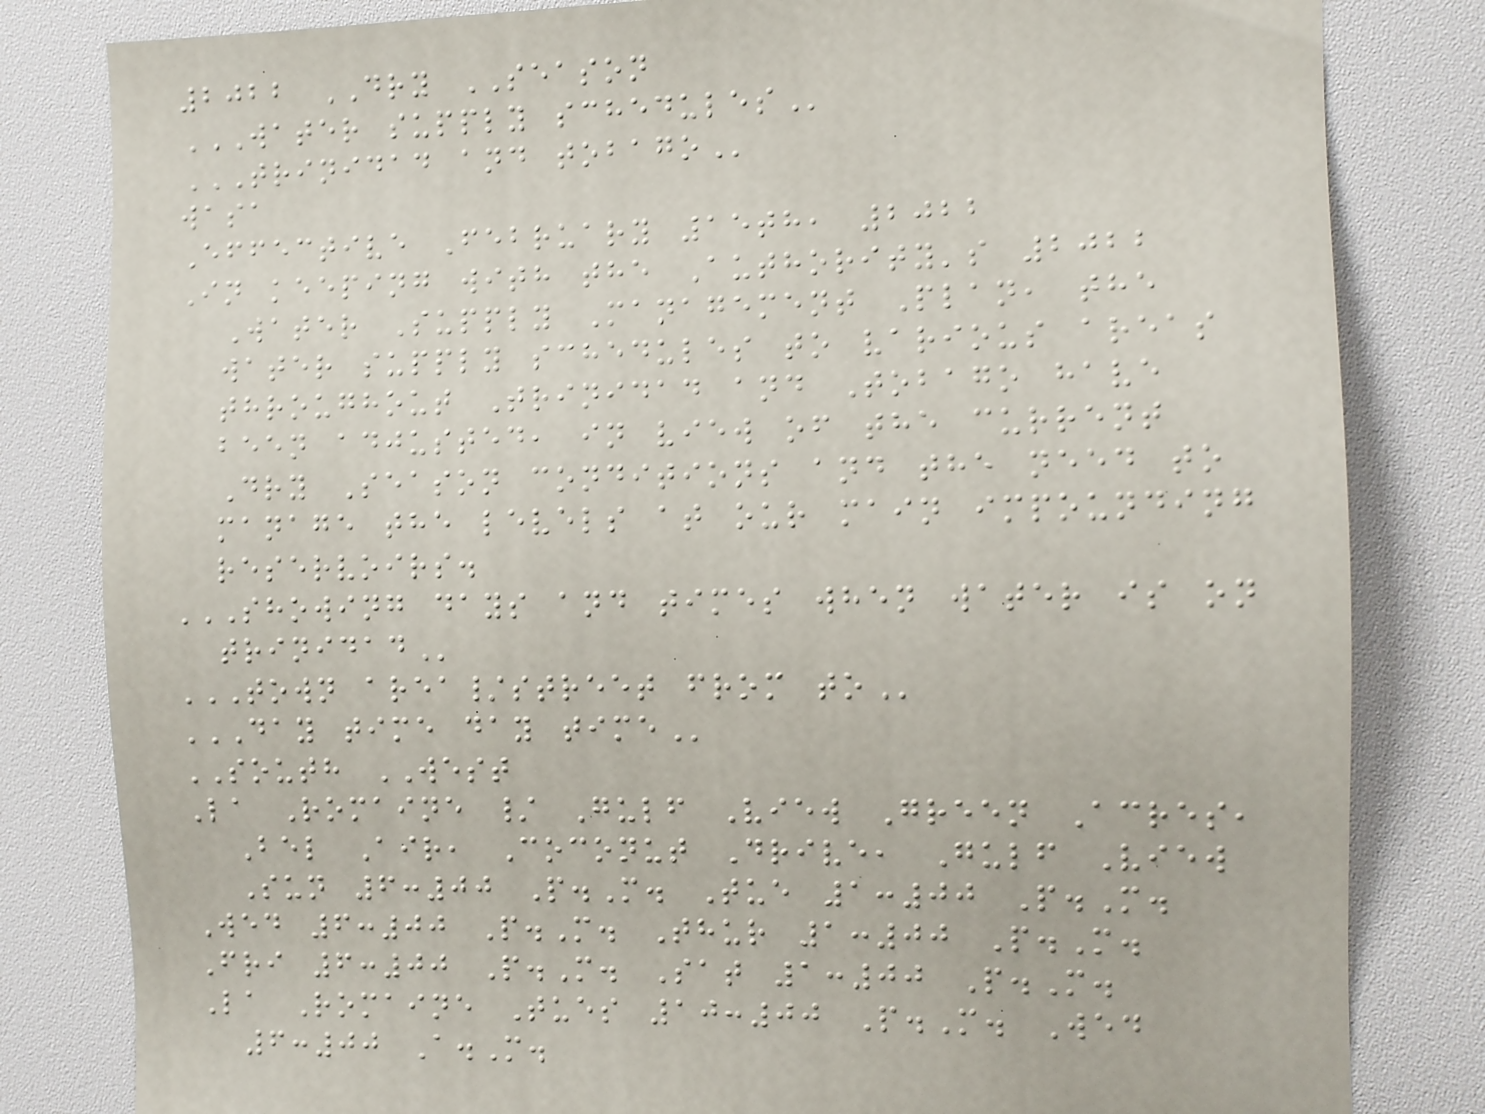2022 DRY SEASON
WATER SUPPLY SCHEDULES
TRINIDAD AND TOBAGO
wasa
Effective February 15th, 2022
In keeping with the Authority's 2022
Water Supply Management Plan, the
water supply schedules to various areas
throughout Trinidad and Tobago have
been adjusted, in view of the current
Dry Season conditions and the need to
manage the levels at our main impounding
reservoirs.
SHOWING DAYS AND TIMES WHEN WATER IS ON
TRINIDAD
TOWN AREA/STREET FROM TO
DAY TIME DAY TIME
SOUTH WEST
La Romaine / Gulf View Green Acres,
Bel Air, Coconut Drive, Gulf View
Sun 6:00 P.M. Tue 1:00 P.M.
Wed 6:00 P.M. Thur 1:00 P.M.
Fri 6:00 P.M. Sat 1:00 P.M.
La Romaine Tues 10:00 P.M. Wed
6:00 A.M.
